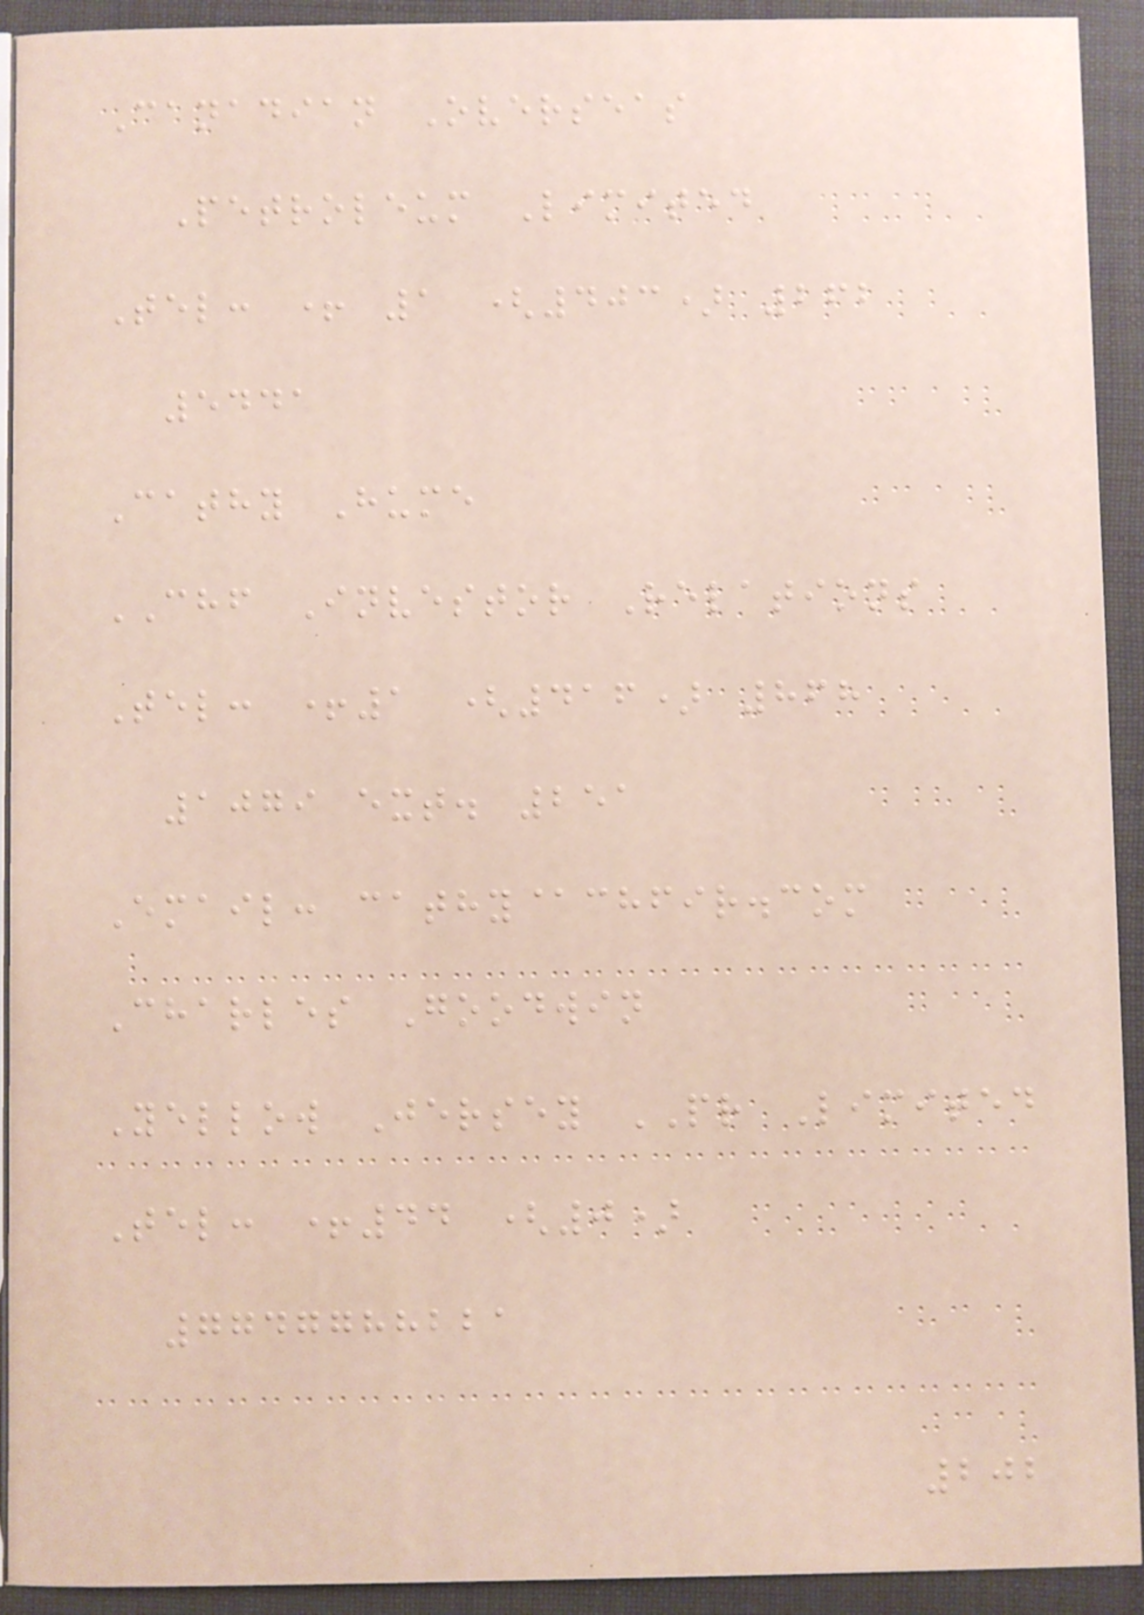Canadian Overseas
Petroleum Limited
Tel: + 1 (403) 262
5441
Cathy Hume
CHF Investor Relations
Tel: +1 (416) 868
1079 ext. 251
Email: cathy@chfir.com
Charles Goodwin
Yellow Jersey PR Limited
Tel: +44 (0)
7747788221
202
